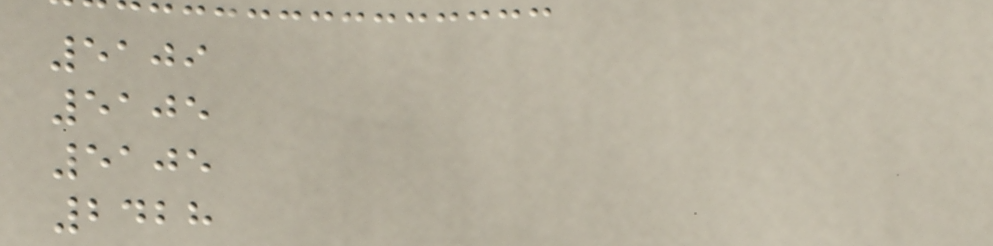5109
5105
5105
2428
